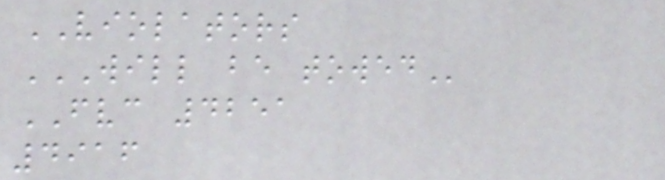VIOLATORS
WILL BE TOWED
FVC 4251
4916
